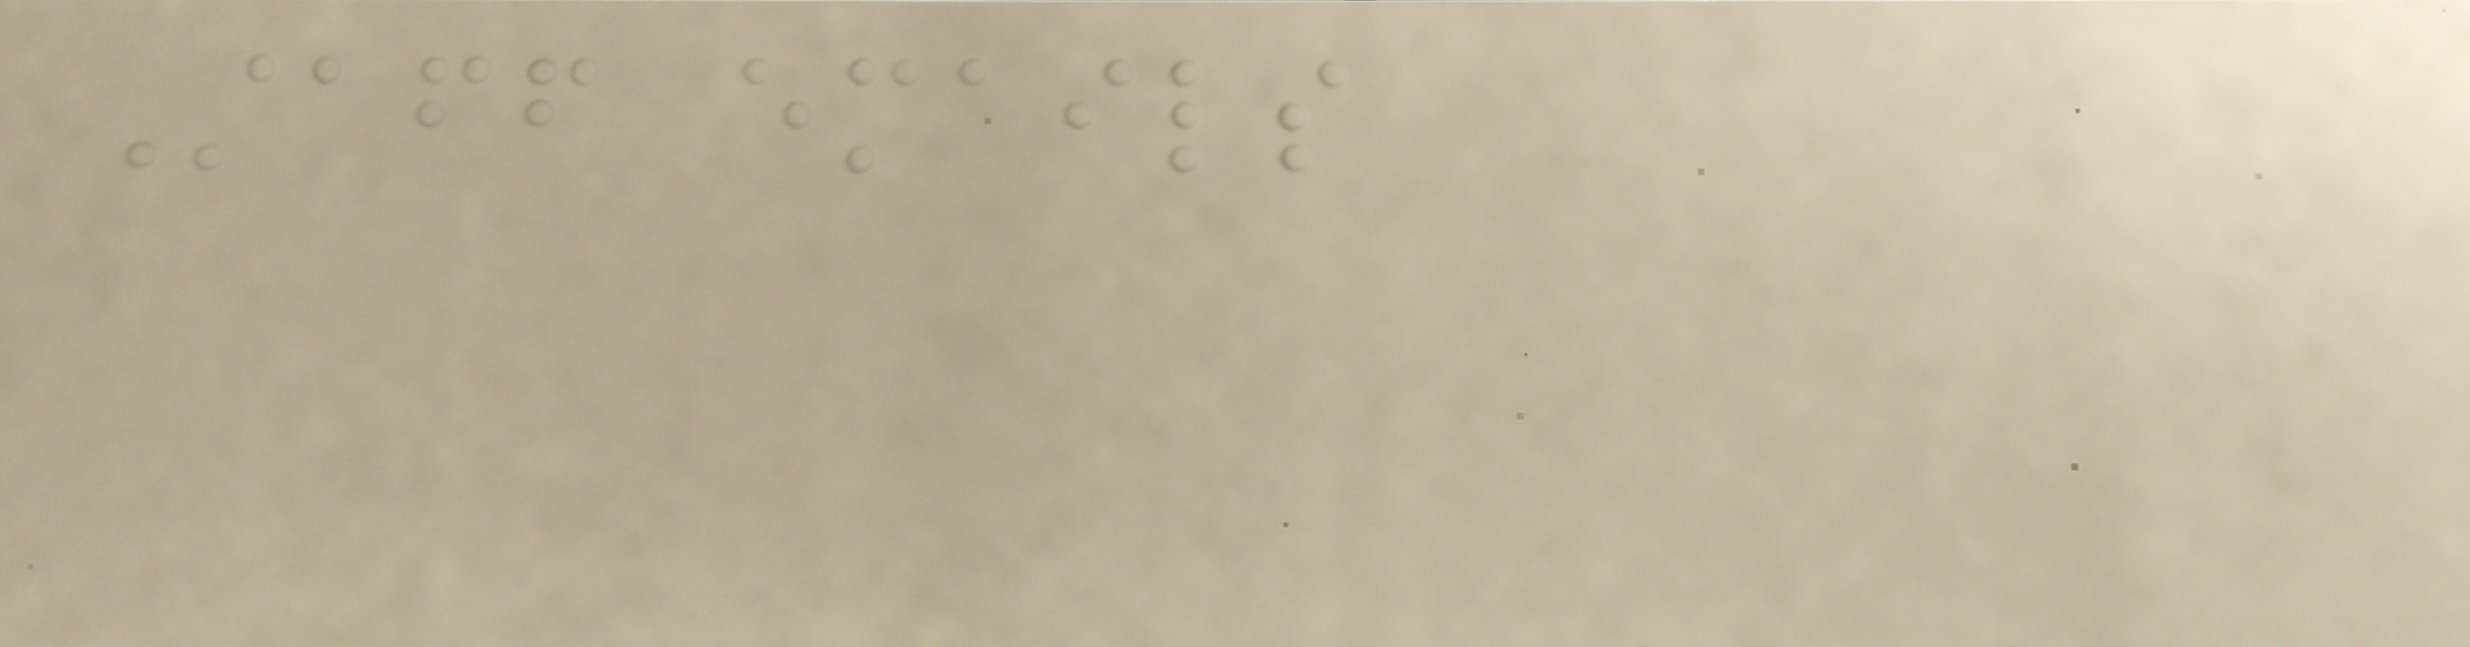Staff emails
